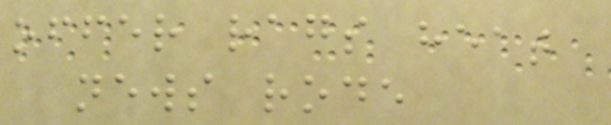offer rags heat
news rode
